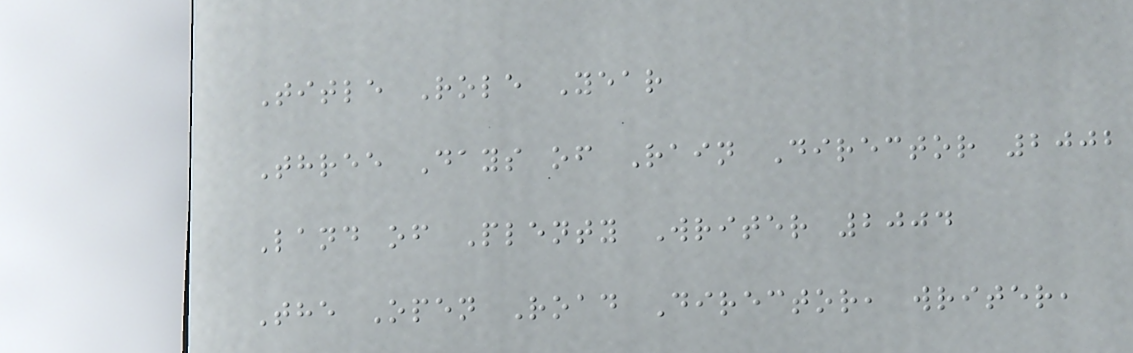Title Role Year
Three Days of Rain Director 2002
Land of Plenty Writer 2004
The Open Road Director, writer,
